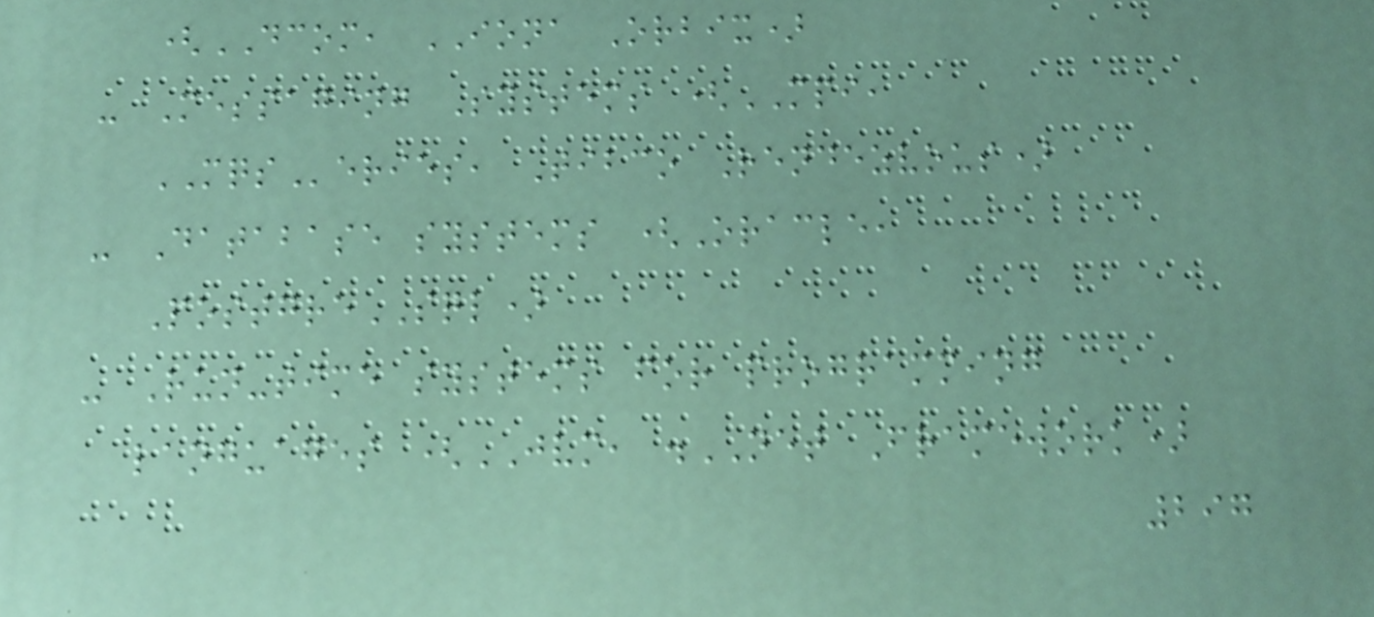(DCOM, IONA Orbix)
- Messaging Systems (MPI,
MQSeries, Tibco Rendezvous)
- Database systems (Oracle,
PostgreSQL)
- Run-time systems for programming
languages (JVM, .NET Framework)
297
